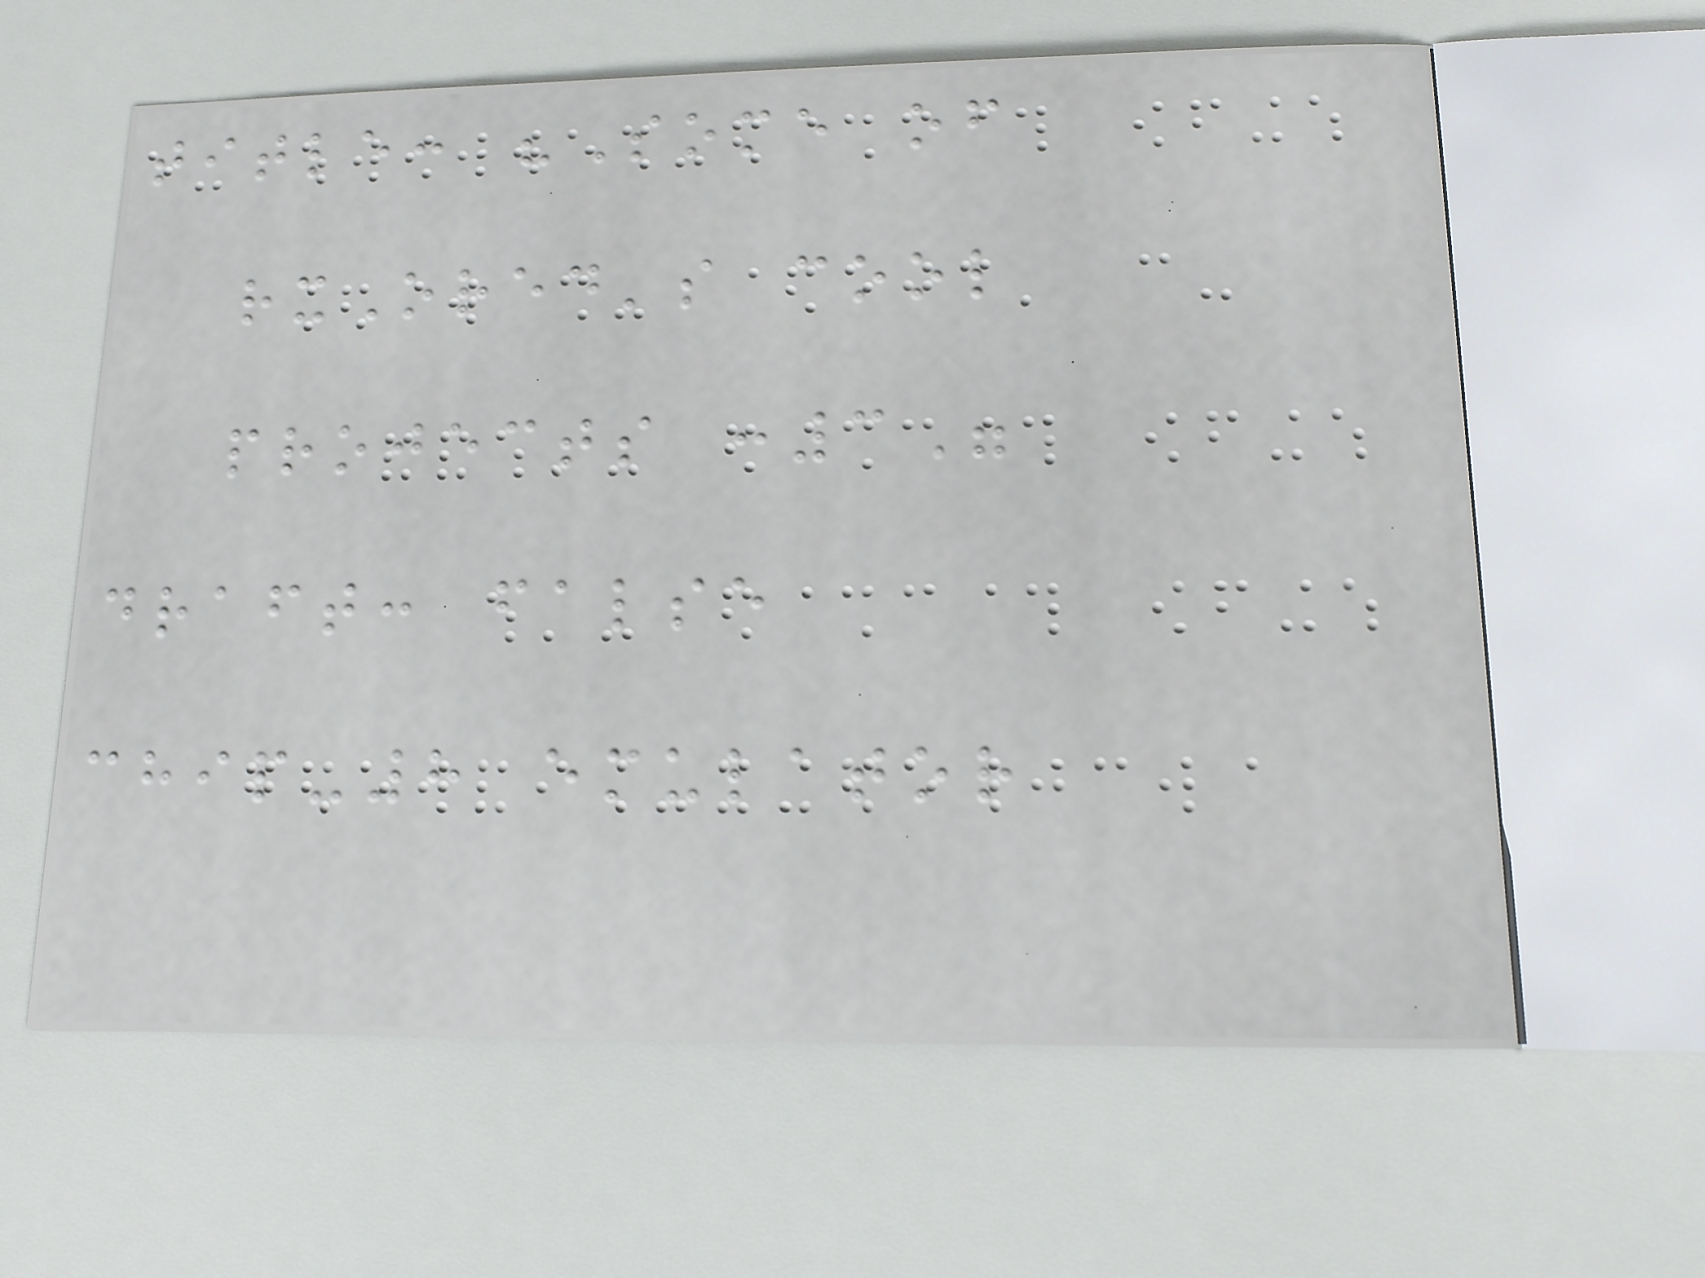title: "Some of
rxOred's cool
projects :3"
draft: false
chip-8 emulator
